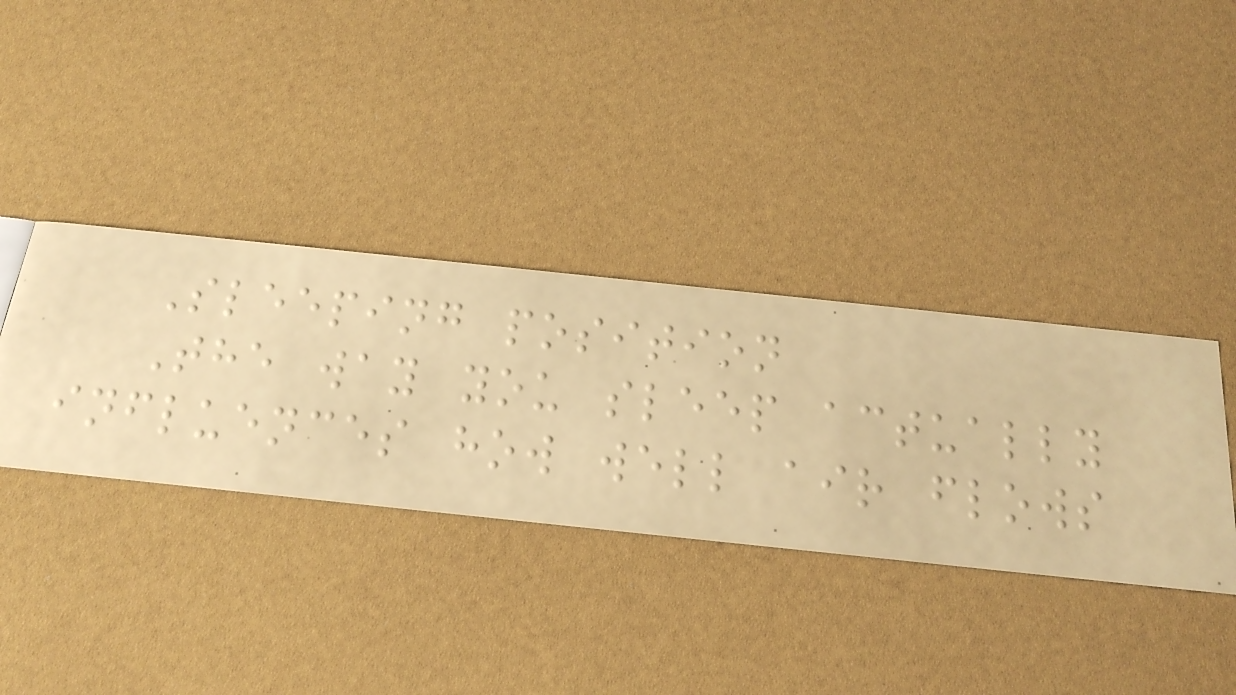Sleeping position
The way you sleep actually
influences how well air flows
